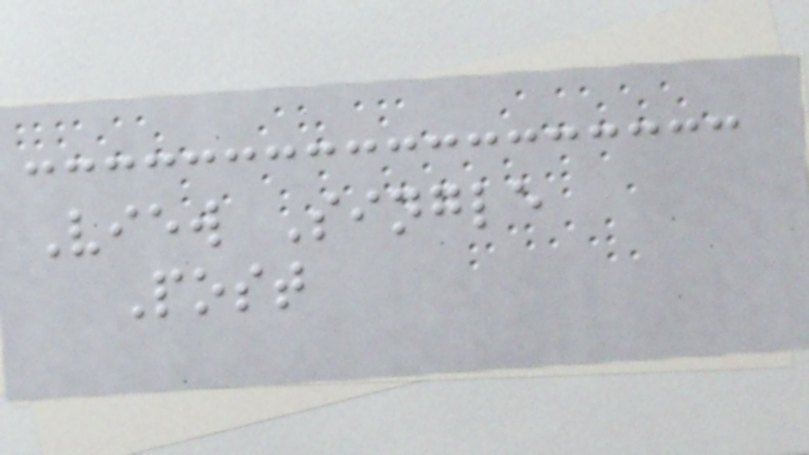View Single
Post
